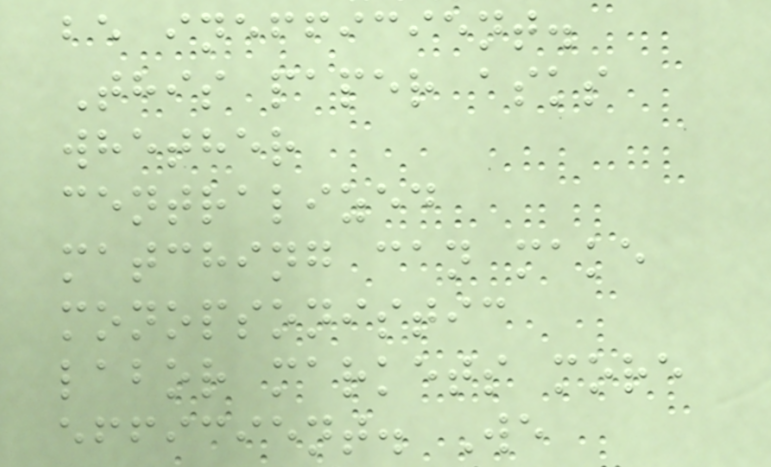be inefficient.
This paper asks
whether
centralized
matching can make
monopsonistic
labor markets more
efficient. We
